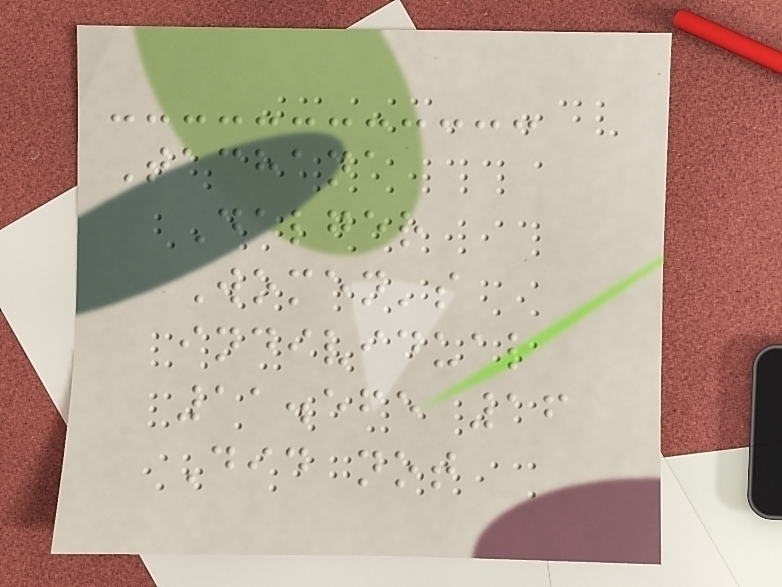Tachana
Dalger
Women's
individual
11.565 16
Did not
